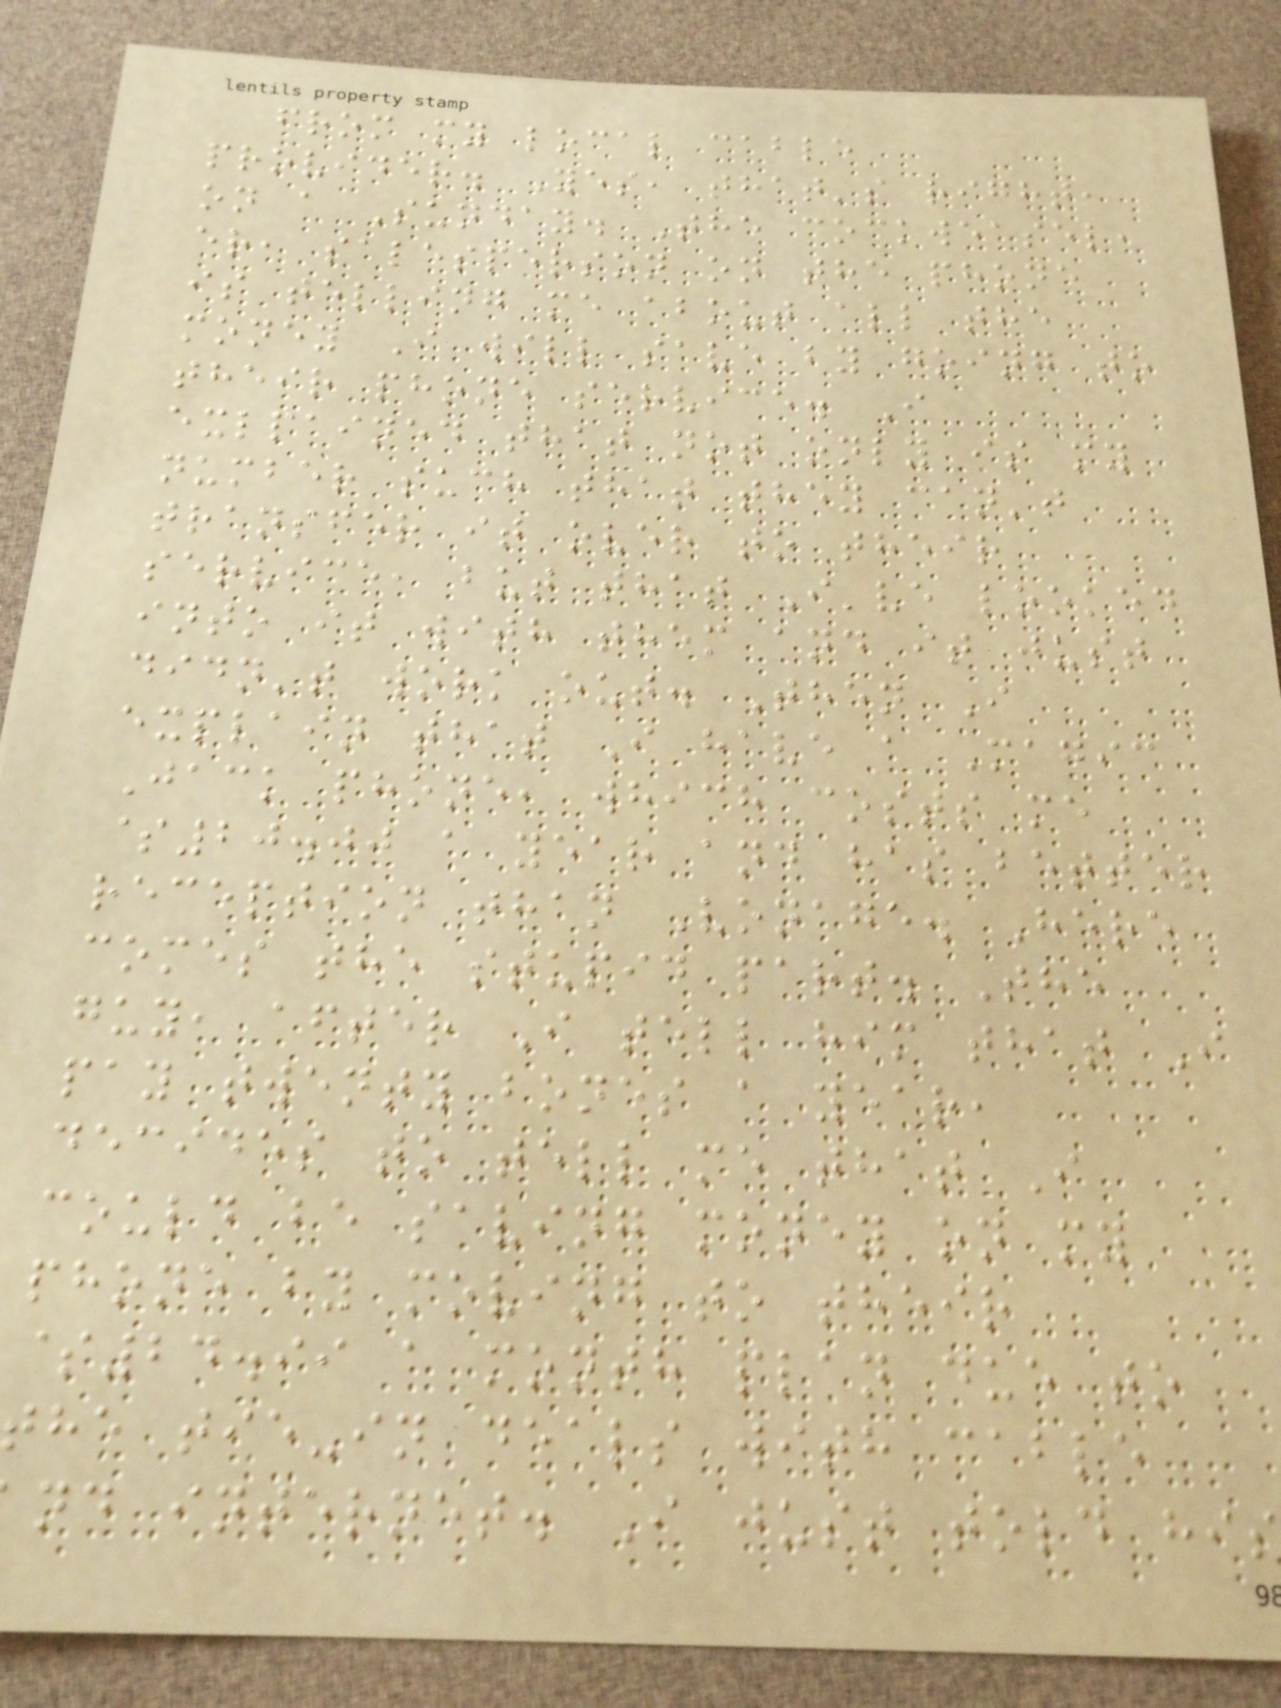from my local cable
provider. Yes, that's right,
on a Sunday. The cockweasel,
er, salesperson on the phone
is telling me about all the
money I will save by going to
their phone service. I
exlpained that not only is my
number such that they can't
transfer it over to their
service, but that I've looked
into it with them and it just
didn't work out. Then I
explain that I have a Magic
Jack phone, which costs me
$20.00 a year and has better
reception than Vonage. Here
comes the stupid part. The
guy, after I tell him that I
pay twenty bones a year,
decides to tell me that I
could be saving money on my
phone by moving to their
$24.99 a month plan due to
the tie-in deals with cable
nd internet. I just told his
